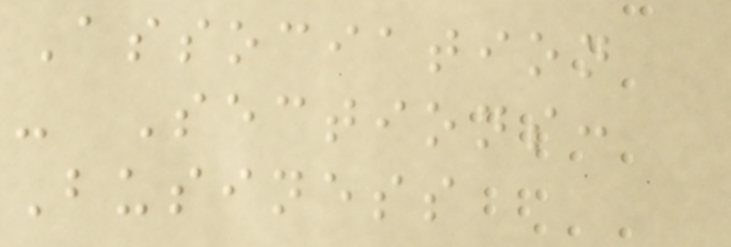Association
- Sections:
Business
